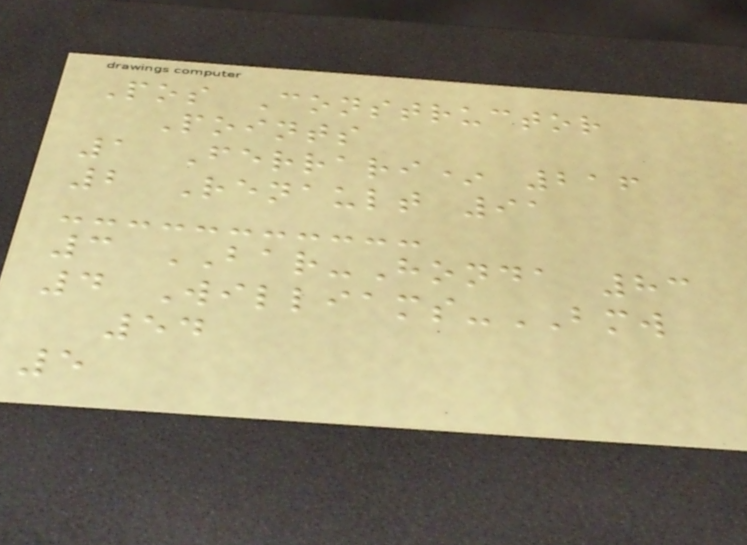Pos Constructor
Points
1 Ferrari* 216
2 Renault 91
3 BAR-Honda 83
4 Williams-BMW
54
5
